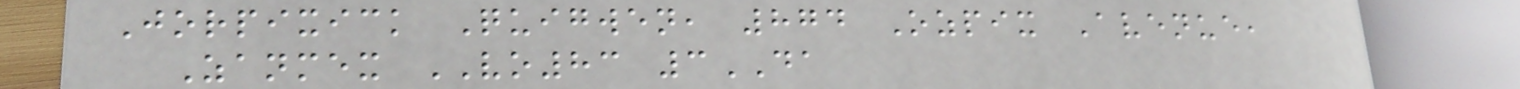Jorpixick Quigwen, 874 Ozpix Avenue,
Zanmex VO83 3DA
